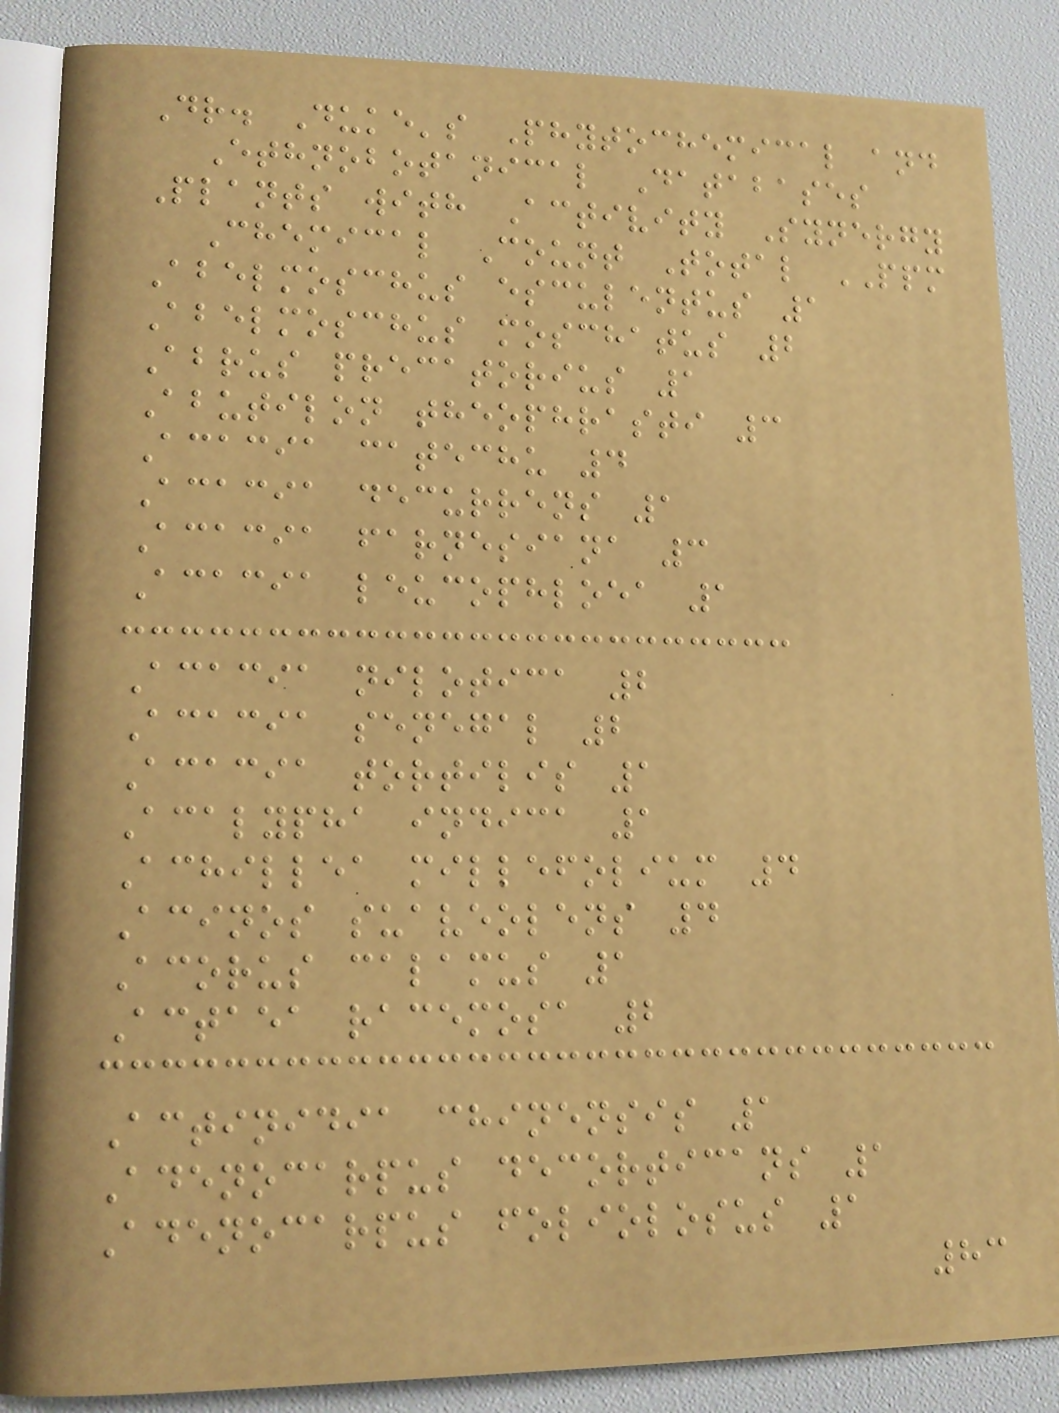Dr. Duke's Phytochemical and
Ethnobotanical Databases
Plants with Activity Synergy
Chemical Count Total PPM
Abelmoschus esculentus 1
Abelmoschus moschatus 2
Abrus precatorius 1
Abutilon theophrasti 3
Acacia catechu 4
Acacia decurrens 1
Acacia farnesiana 3
Acacia leucophloea 1
Acacia nilotica 2
Acacia senegal 2
Acacia tortilis 1
Acalypha indica 1
Achillea millefolium 4
Acinos suaveolens 4
Acorus calamus 1
Actaea racemosa 2
Actinidia chinensis 1
Adenocarpus decorticans 1
Adenocarpus foliolosus 1
83
